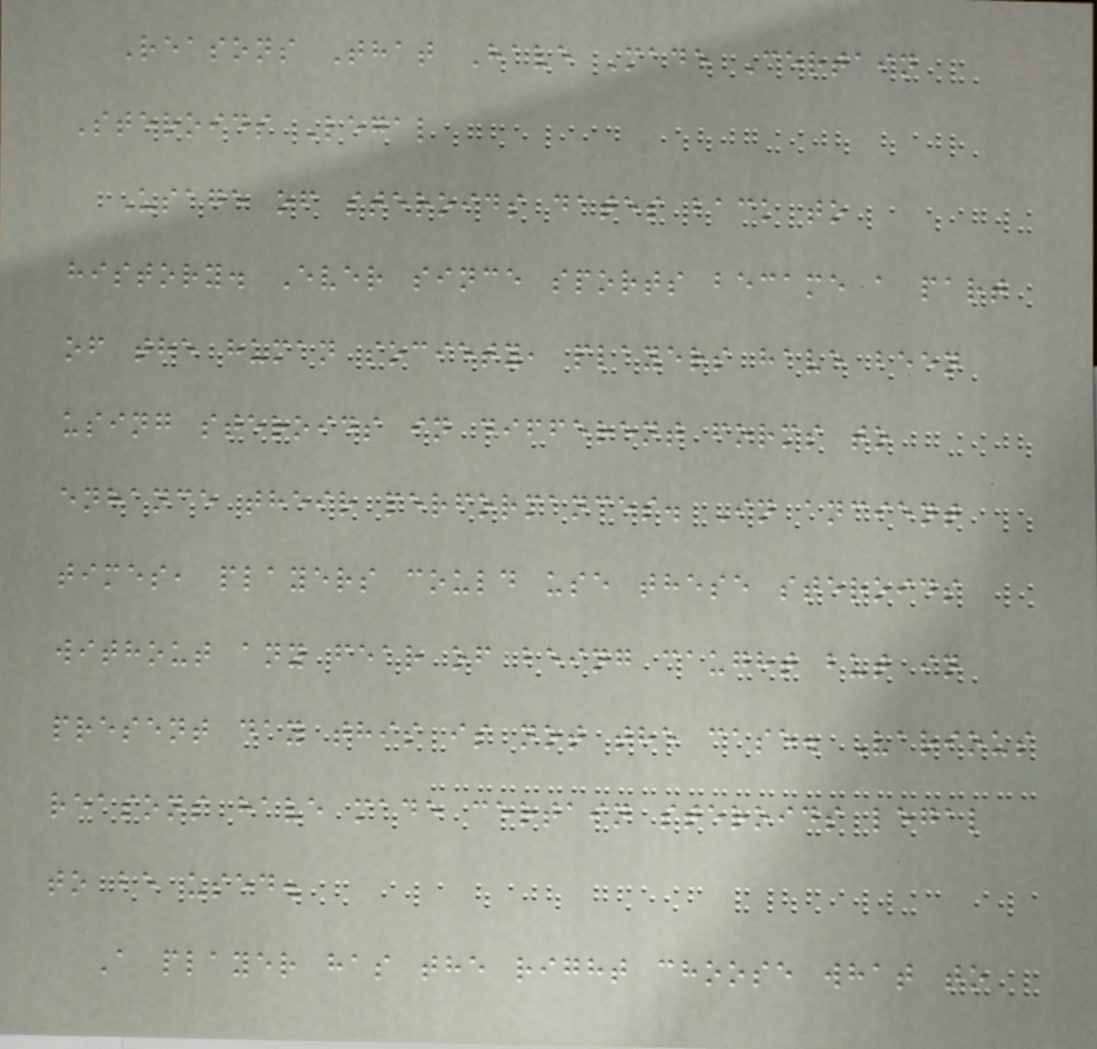Reasons That Have Made Certain
Steroids Legal
Usage of steroids dates back to
history. Ever since sports became a part
of the human society, players have been
using steroids in different forms to
enhance their performances. In ancient
times, players could use these steroids
without any fear of being caught but in
present day this is not the case. Various
reasons have made certain steroids legal
to be used.
A player has the right choose what to
